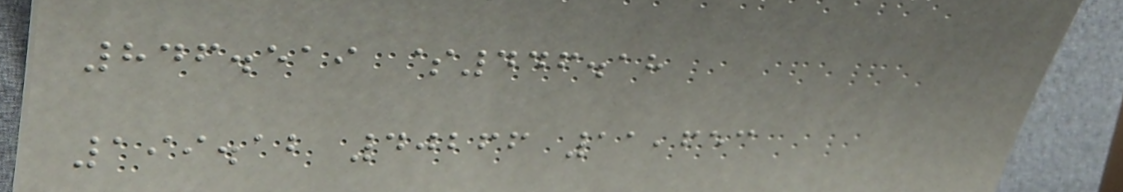846.519 $446.18
199.12 40266 11,653
